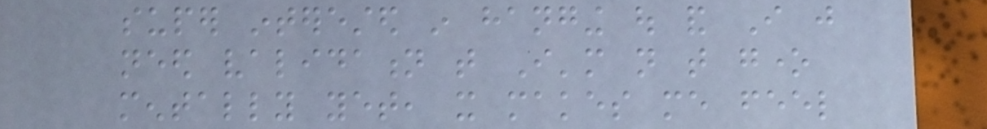super interested in hanging out and I just
need validation that I'm not that gone
mentally yet, it makes me feel
